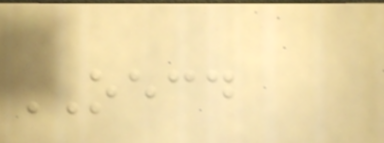OECD
